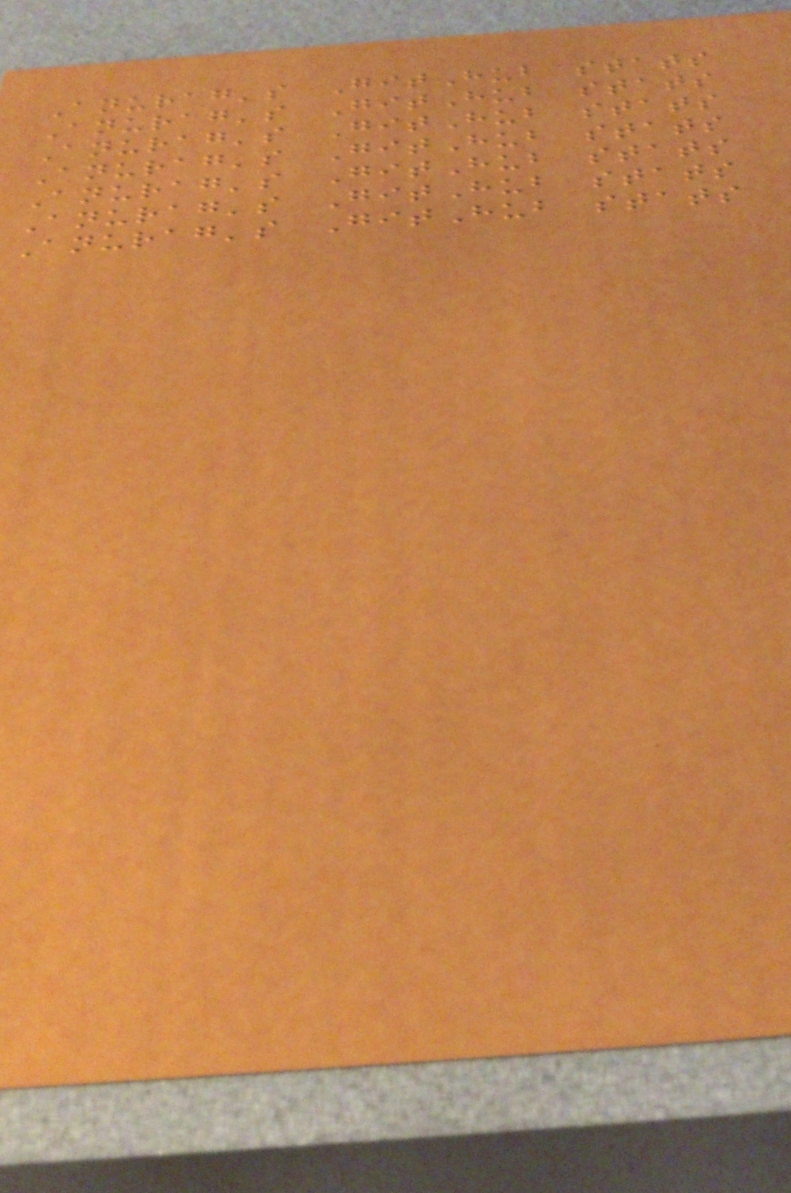Anurag's GitHub stats
Anurag's GitHub stats
Anurag's GitHub stats
Anurag's GitHub stats
Anurag's GitHub stats
Anurag's GitHub stats
Anurag's GitHub stats
